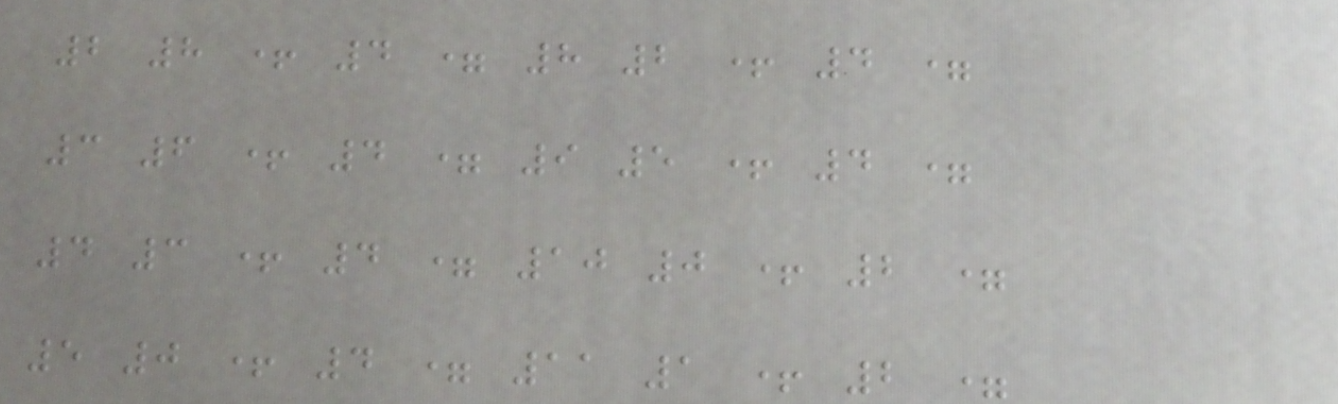2 8 + 4 = 8 2 + 4 =
3 6 + 4 = 9 5 + 4 =
4 3 + 4 = 10 0 + 2 =
5 0 + 4 = 11 1 + 2 =
